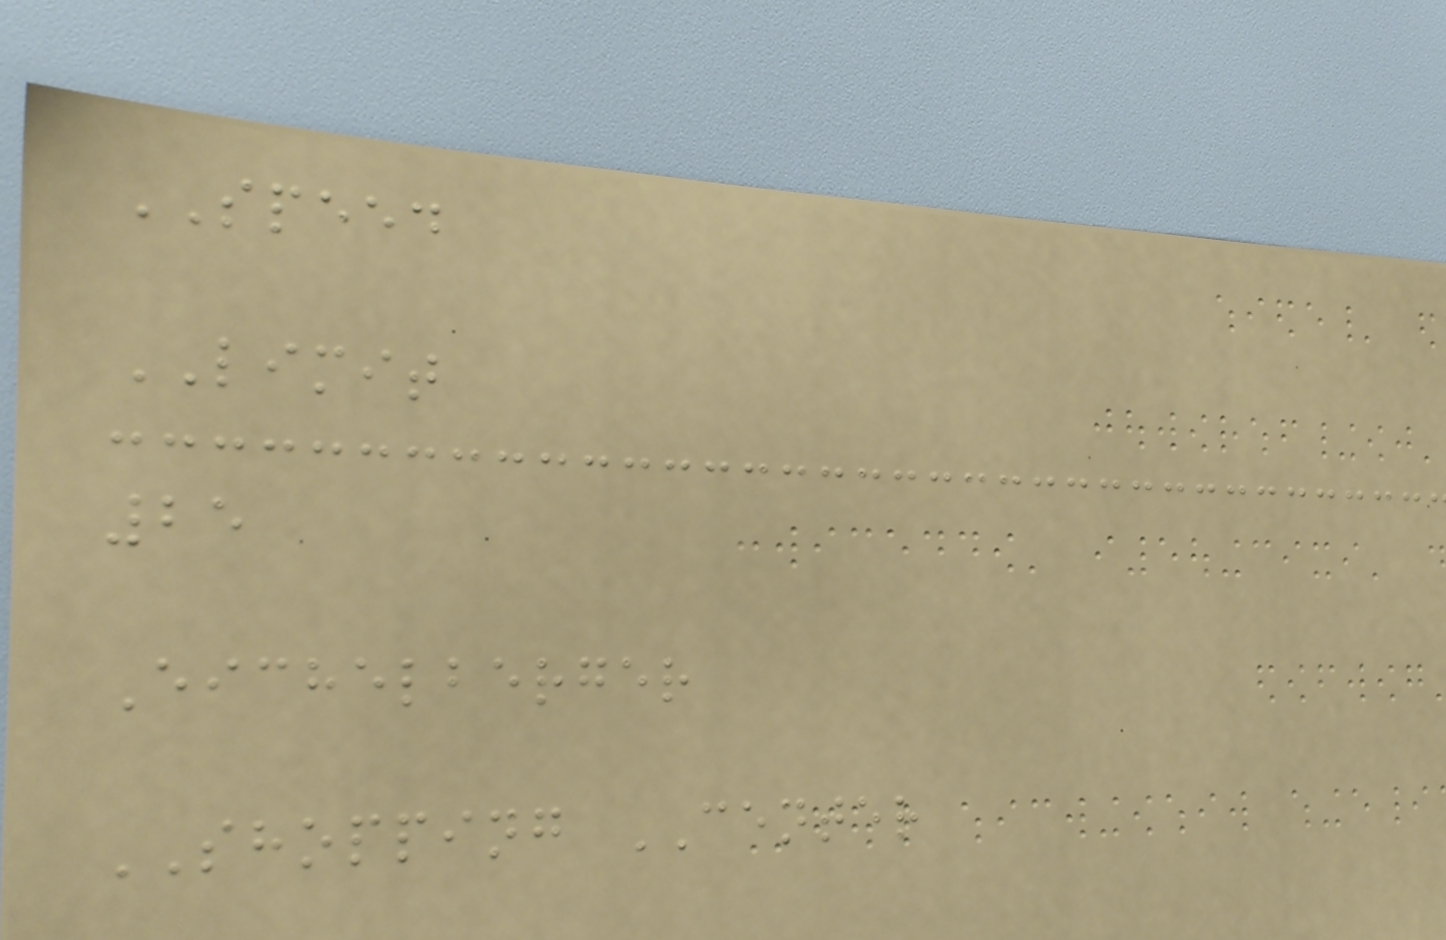SPEED
LIMIT
25
Eichelberger
SHOPPING CENTER
